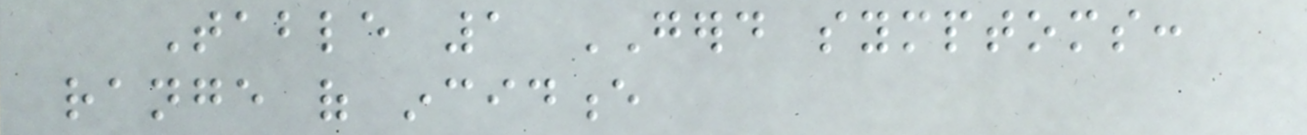Table 1 GERD symptoms:
range of incidence
